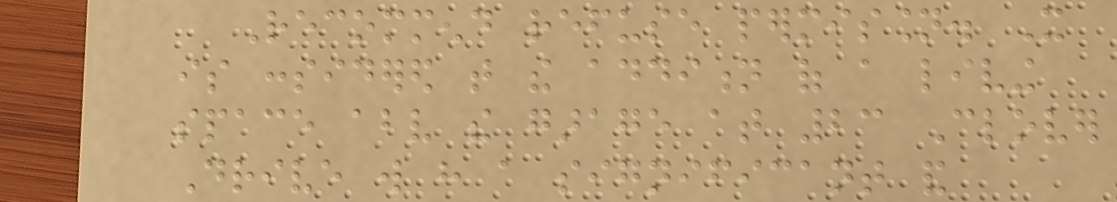Recommend refuse permission. It
is considered that the addition of a living
space above the garage at 23 Clover
Drive will have a significant and
